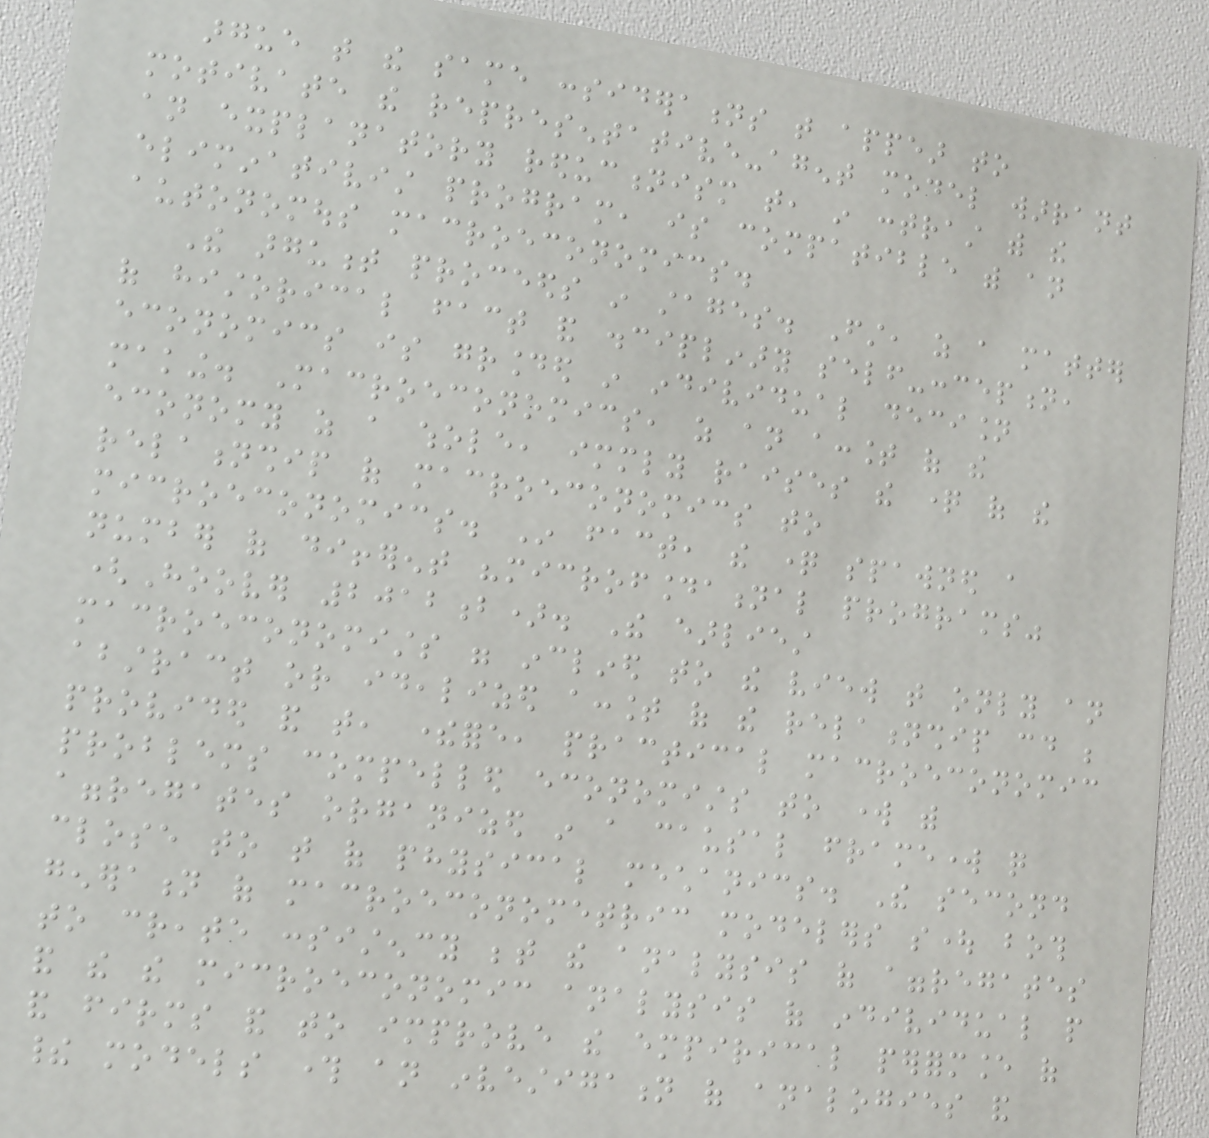argue that the same considerations that appear to
motivate the representative-agent model warrant
an explanatory reductionism that, in contrast with the
eliminativist program, is compatible with an
autonomous macroeconomics.
The argument proceeds in stages. First, as a matter
of historical fact and disciplinary self-conception,
economics is grounded in individual decision
making. Macroeconomics, as an account of the
economy as a whole, immediately raises the question of the
relationship of macroeconomics to
microeconomics. In fact, the question spawned a
number of different "microfoundational programs"
(Hoover 2012b). The earliest
macroeconomists were inclined to the view that only an
abstract or idealized account of the relationship could be
provided and that, therefore, practical macroeconomic
problems compelled economists to work with
aggregates organized in a causal framework quite
close to that of physical mechanics. The second
generation of macroeconometric modelers sought both
to create consistency between the analysis of aggregates
and the the microeconomic analysis of individual people
and firms and to improve the empirical performance of
their models through an investigation of analogies and
